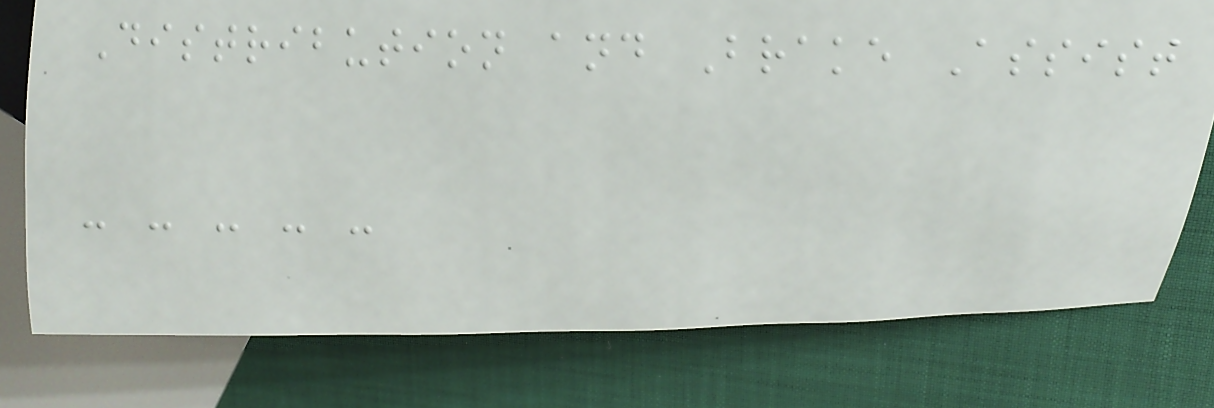Distribution and Brake Assist
- - - - -
